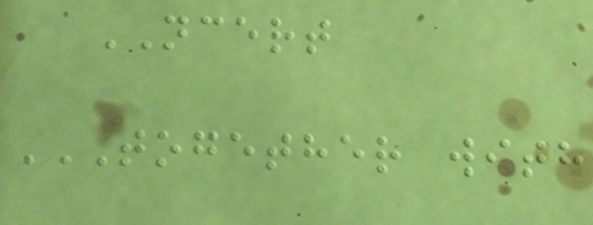NCERT
TOGETHER WITH
